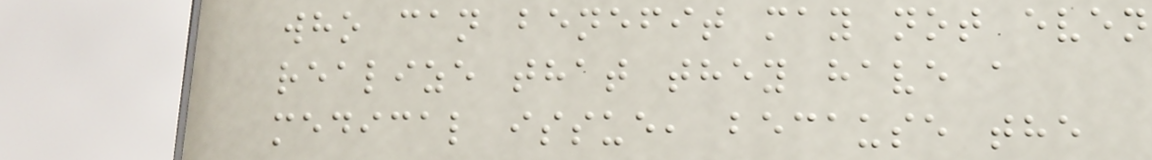who can benefit may not even
realize that they have a
medical issue, because the
